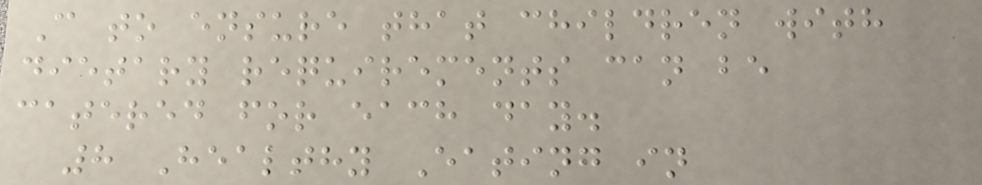C to ensure that children with
dietary requirements can be
catered for each day.
8 Healthy Eating in
